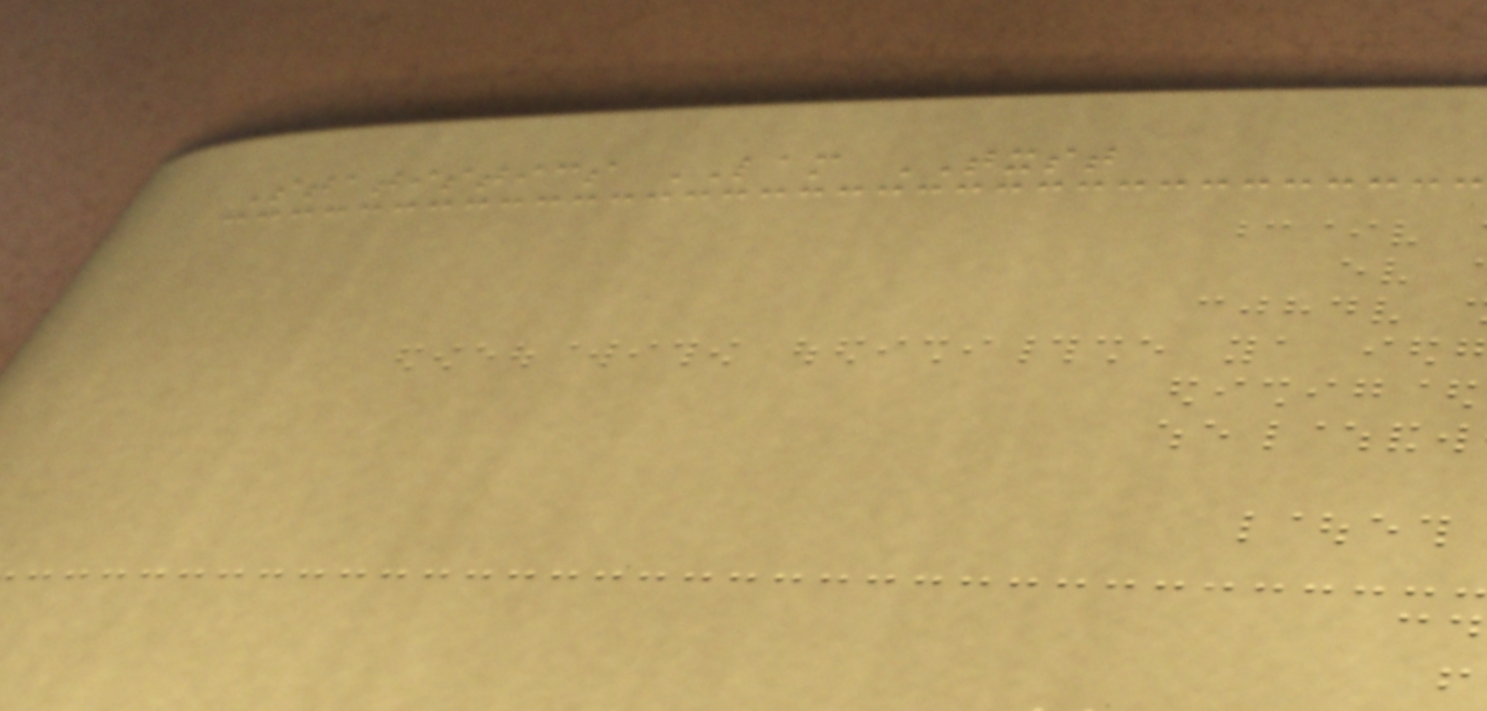Statistics LAM TXST
